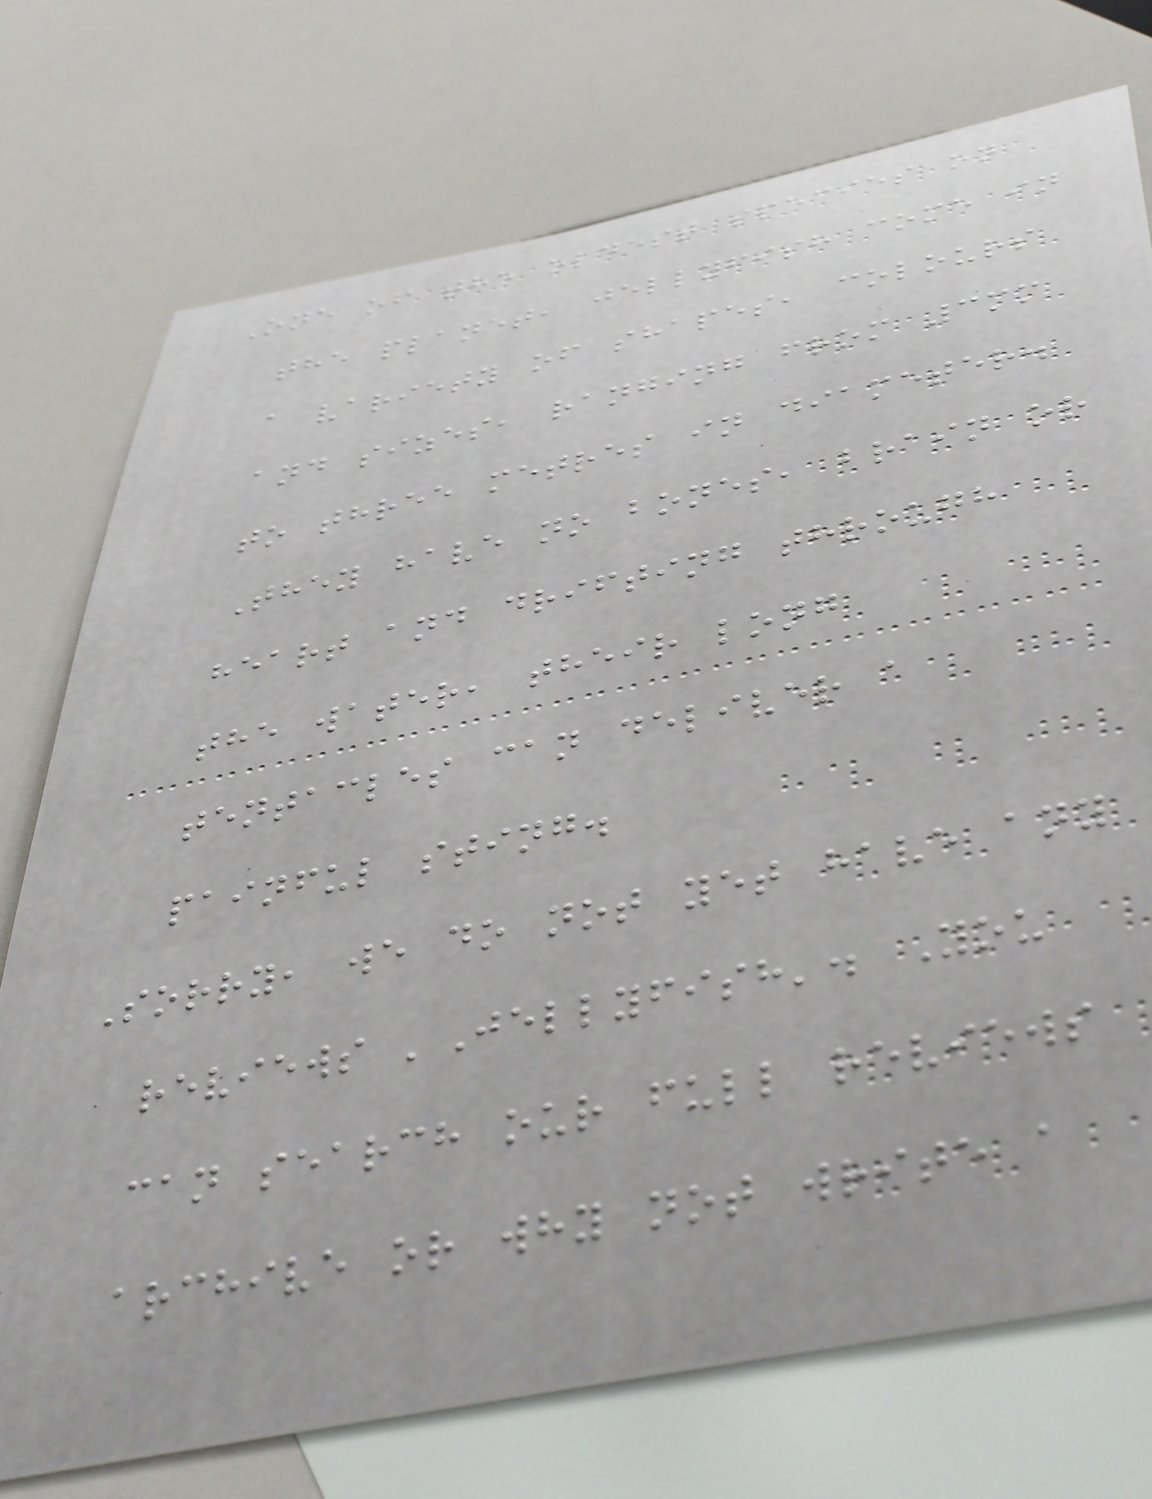One of the oldest species on
the planet, jellyfish come in
a variety of shapes, colours
and sizes, ranging from 3mm
to three metres in diameter.
They have no bones, brain or
heart and drifting through
the water, their long
tentacles can deliver a
painful sting.
Sorry, we do not yet have any
reviews 'Jellyfish'. You
can search our full reviews
archive or why not write a
